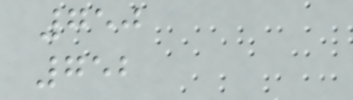750
752
